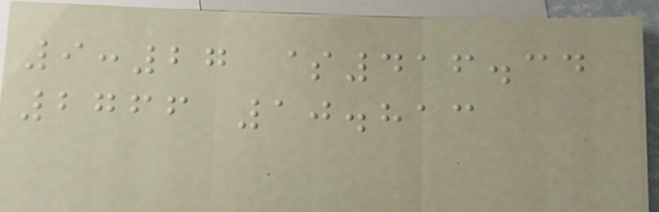9:27 $416.34
2766 10.813
